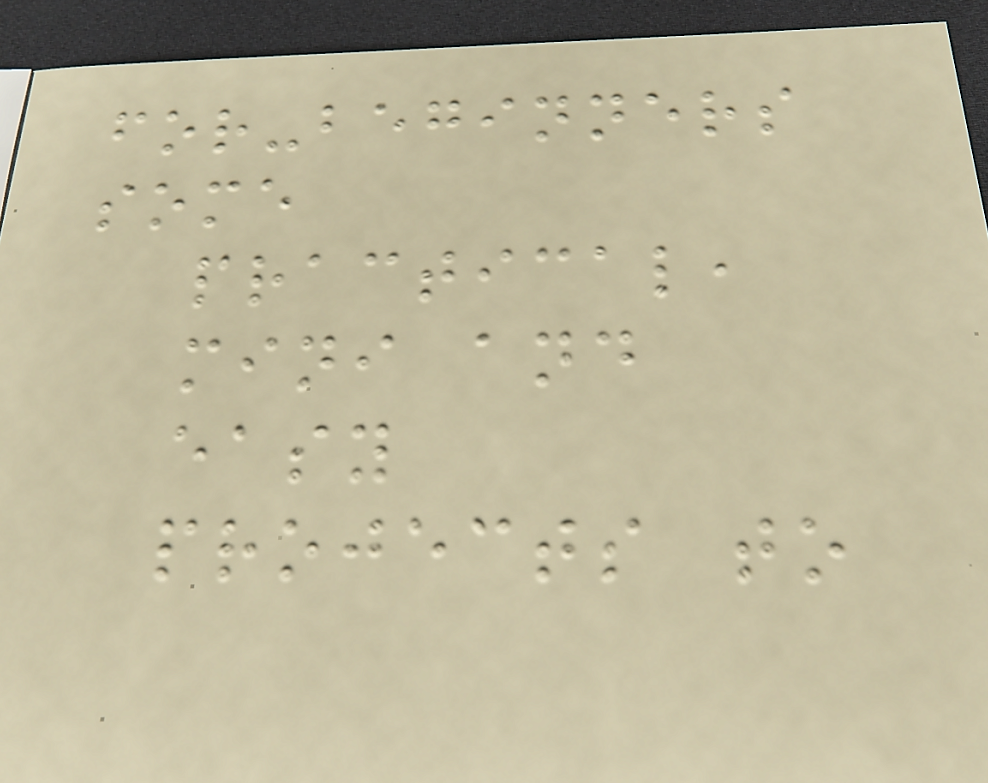for-beginners
some
practical,
mini and
easy
projects to
